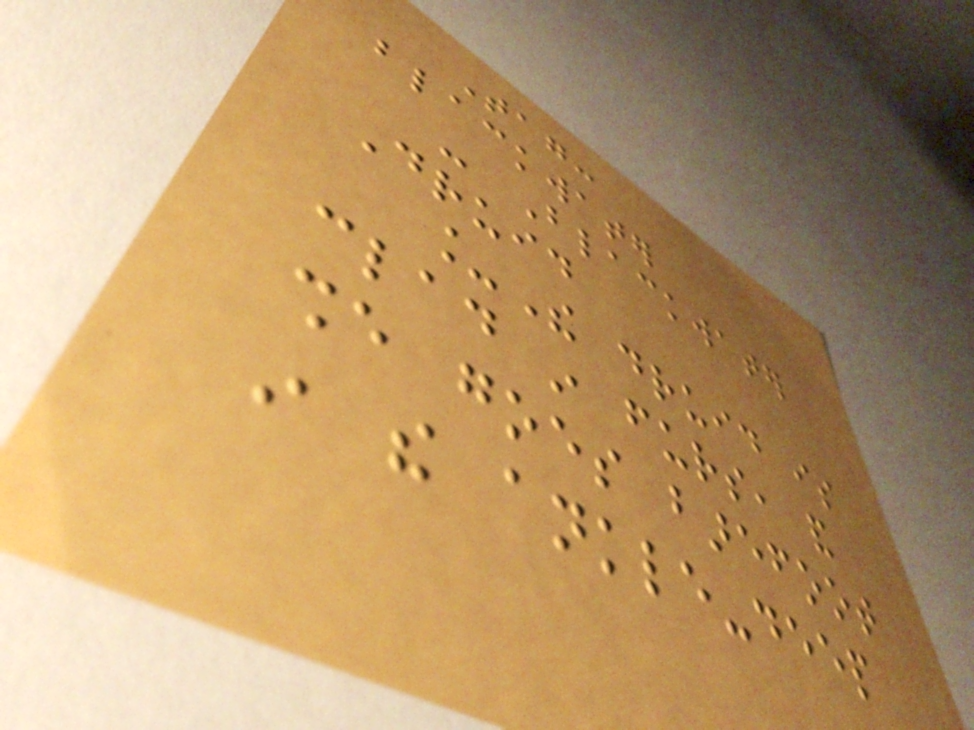Tag:
blackwater
- Blackwater
Druid
_The druid is
clad in furs, and
she goes barefoot
in the ankle-deep
